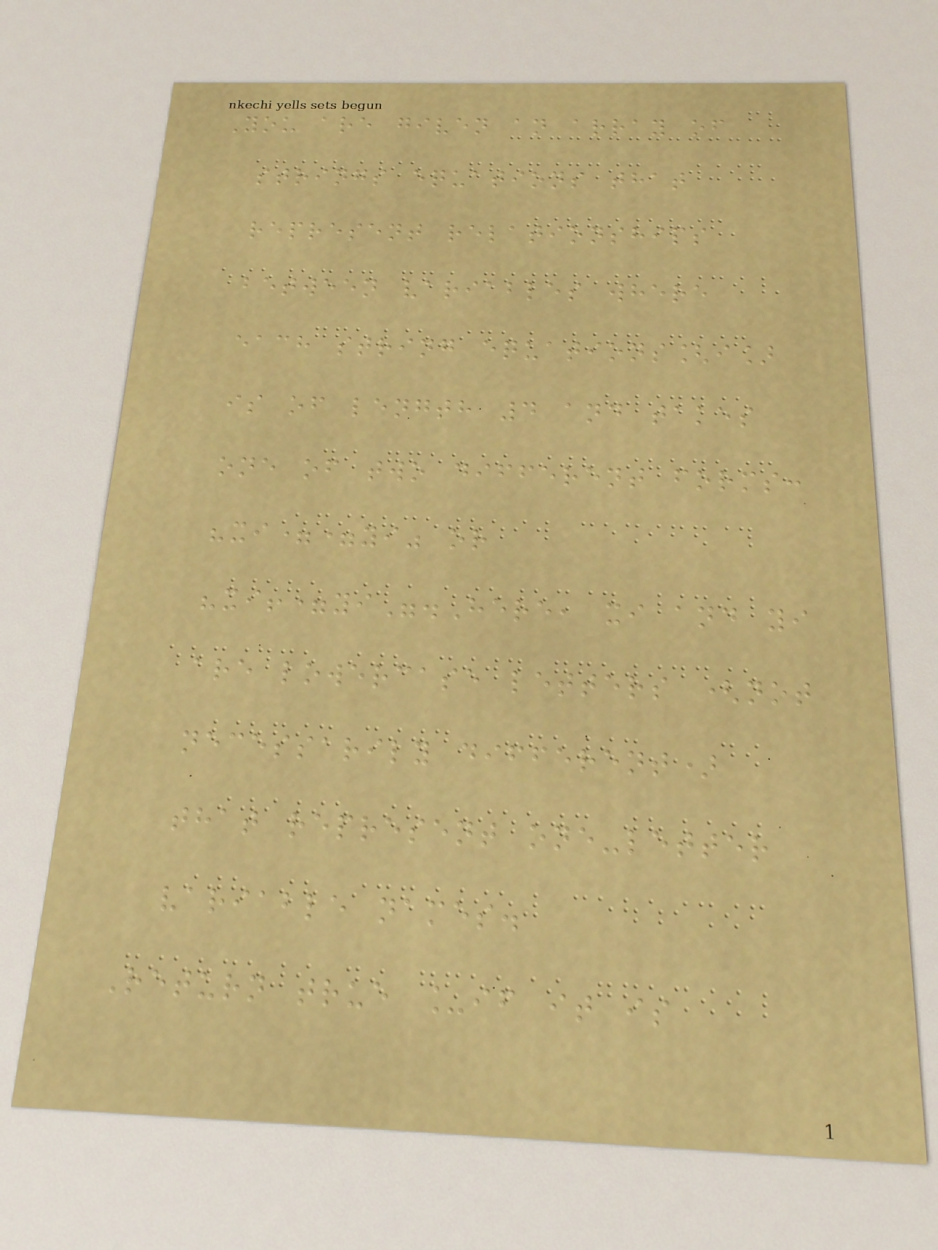You are given an array of
strings equations that
represent relationships
between variables where
each string equations[i]
is of length 4 and takes
one of two different forms:
"xi==yi" or
"xi!=yi".Here, xi and yi
are lowercase letters (not
necessarily different)
that represent one-letter
variable names.
Return true _if it is
